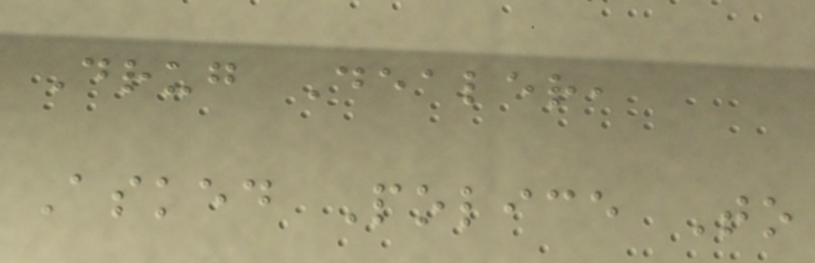Drug Dealer,
Asked Police To
